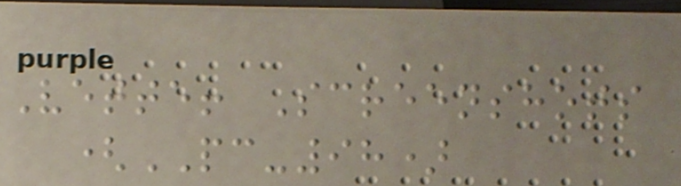Vette! Screenshots
(PC-98)
